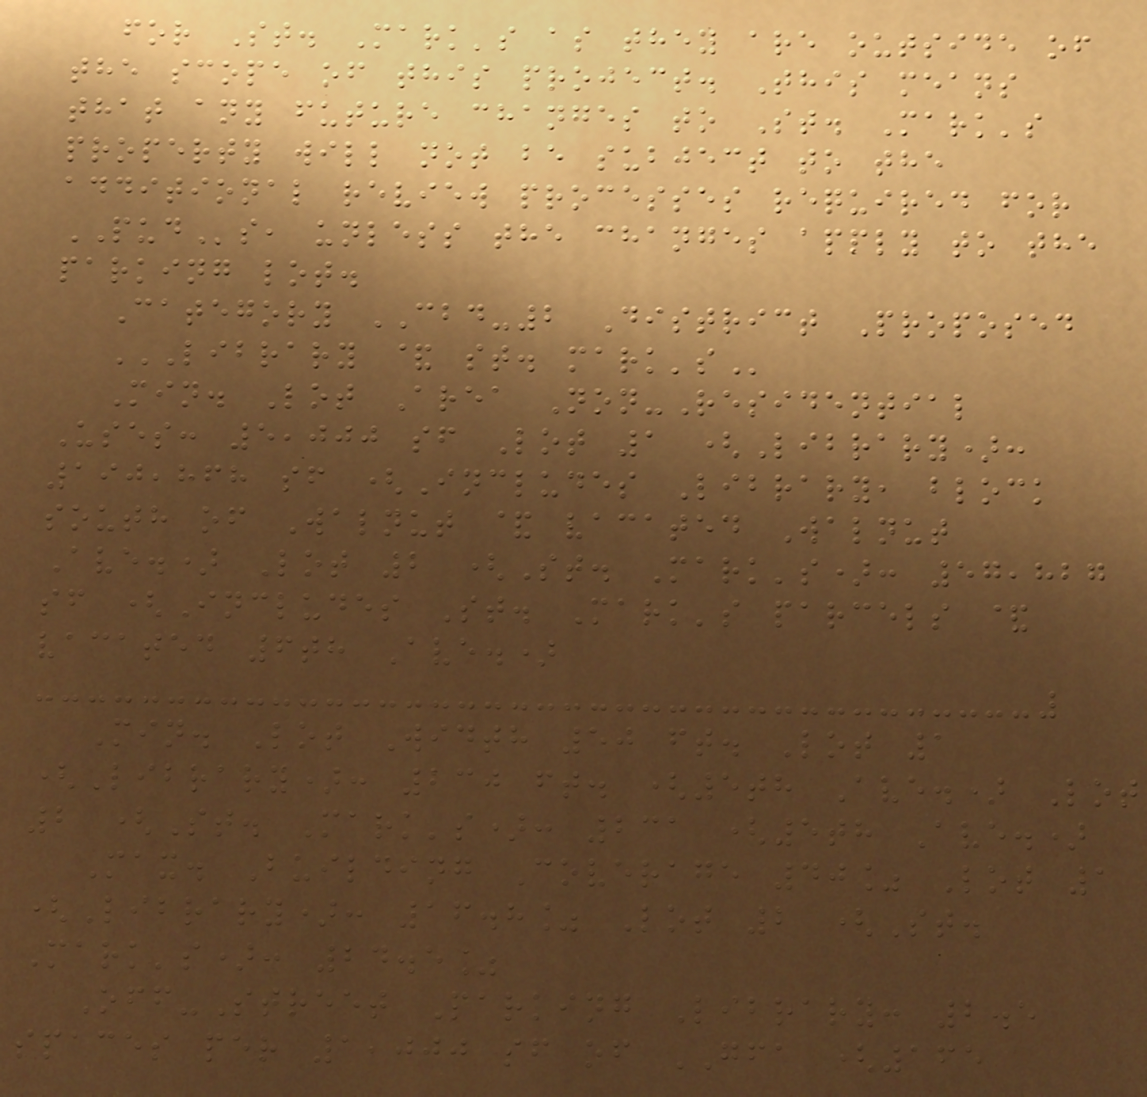for St. Mark's as they are outside of
the scope of this project. This means
that any future changes to St. Mark's
property will not be subject to the
additional review processes required for
PUDs, unless the changes apply to the
parking lot.
Category CBD-2 District Proposed
LIBRARY & ST. MARK'S
Min. Lot Area Non-Residential
Uses: 5,000 sf Lot 1 (Library):
190,868 sf (Includes Library, block
south of Walnut & vacated Walnut
Ave.) Lot 2 (St. Mark's): 57,827
sf (Includes St. Mark's parcels &
vacated 6th Ave.)
Min. Lot Width 50 ft. Lot 1
(Library): 230 ft. (5th Ave.) Lot
2 (St. Mark's): 231 (5th Ave.)
Max. Building Coverage 40% Lot 1
(Library): 16.8% Lot 2 (St.
Mark's): 24.5%
Off-Street Parking Library: 2.5
spaces per 1,000 sf of GFA (165
